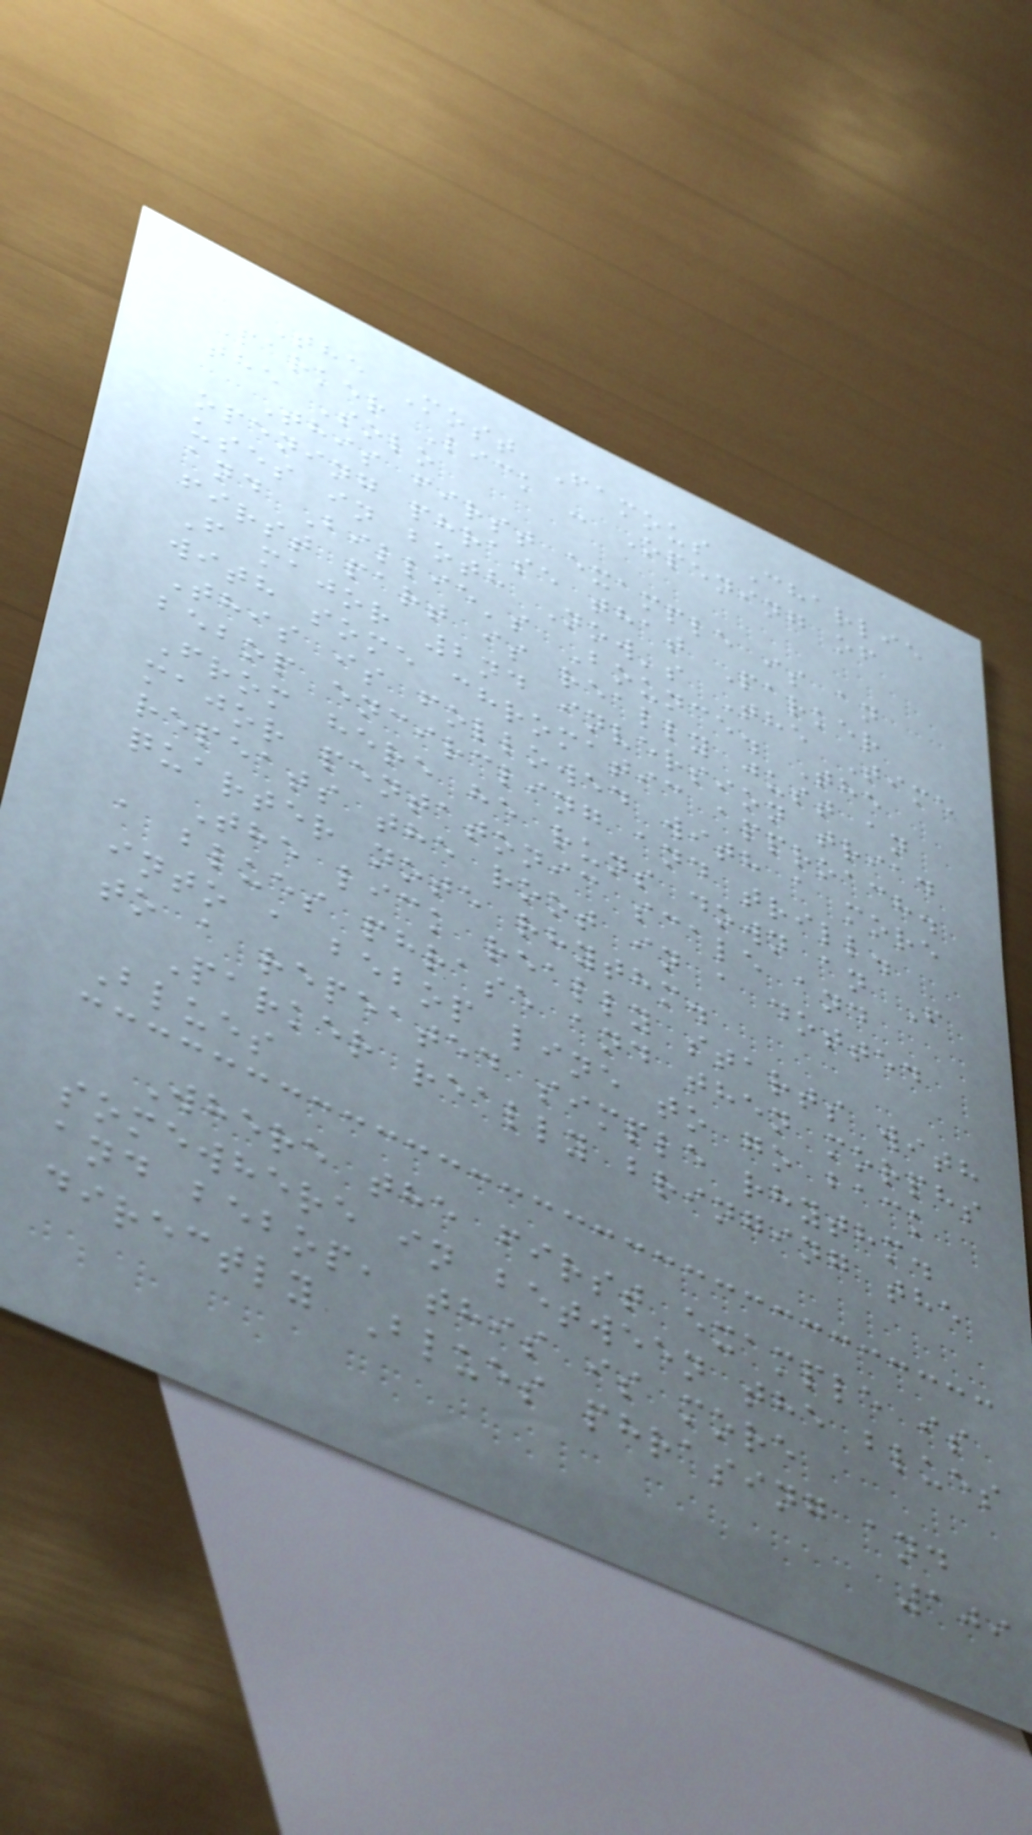The Most Famous Charlie
Parker Lick - Opening of
the Solo
This first example is an
opening phrase that Parker
uses in both Now's The Time
and Billie's Bounce. The
first part is really just an
F major 2nd inversion triad
with some chromatic approach.
This is followed with a more
bebop encircling and trill.
From here he runs down an F
major pentatonic scale and
repeats the root in a dotted
quarter note rhythm.
The lick really starts with
a blues phrase and then morphs
into a bebop line to go back
to a repeated simple rhythm.
Parker really bringing the
Blues
Where the first example is
somewhere in between the blues
and bebop, this is more
directly Blues phrasing and
109
